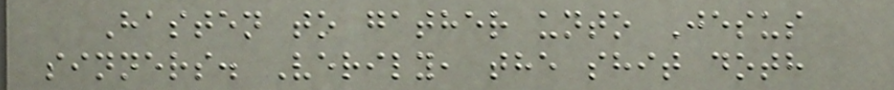Hasten to gather unto Jesus
sinners. Verily, the shit doth
